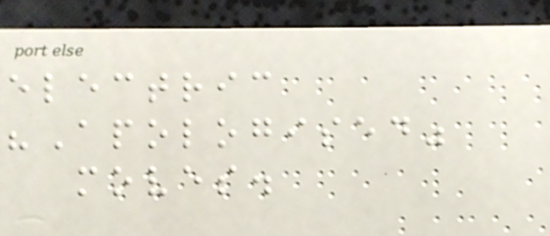electric
"Apologised"
moves.
